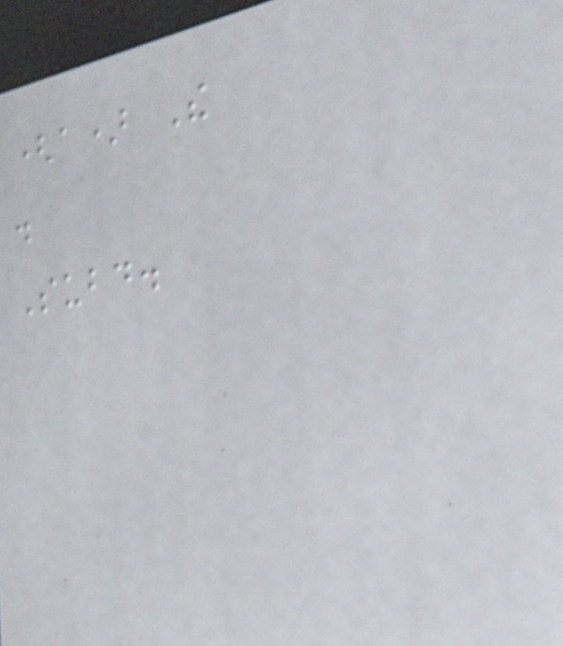(a) The
.
Subd.
